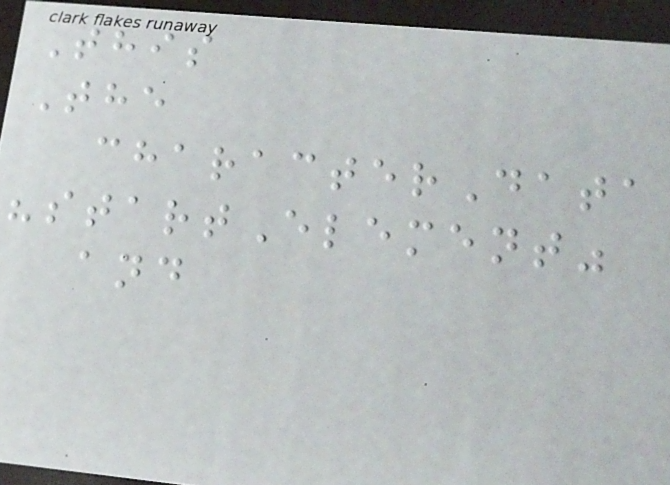This
The
characterData
"startElement"
and
